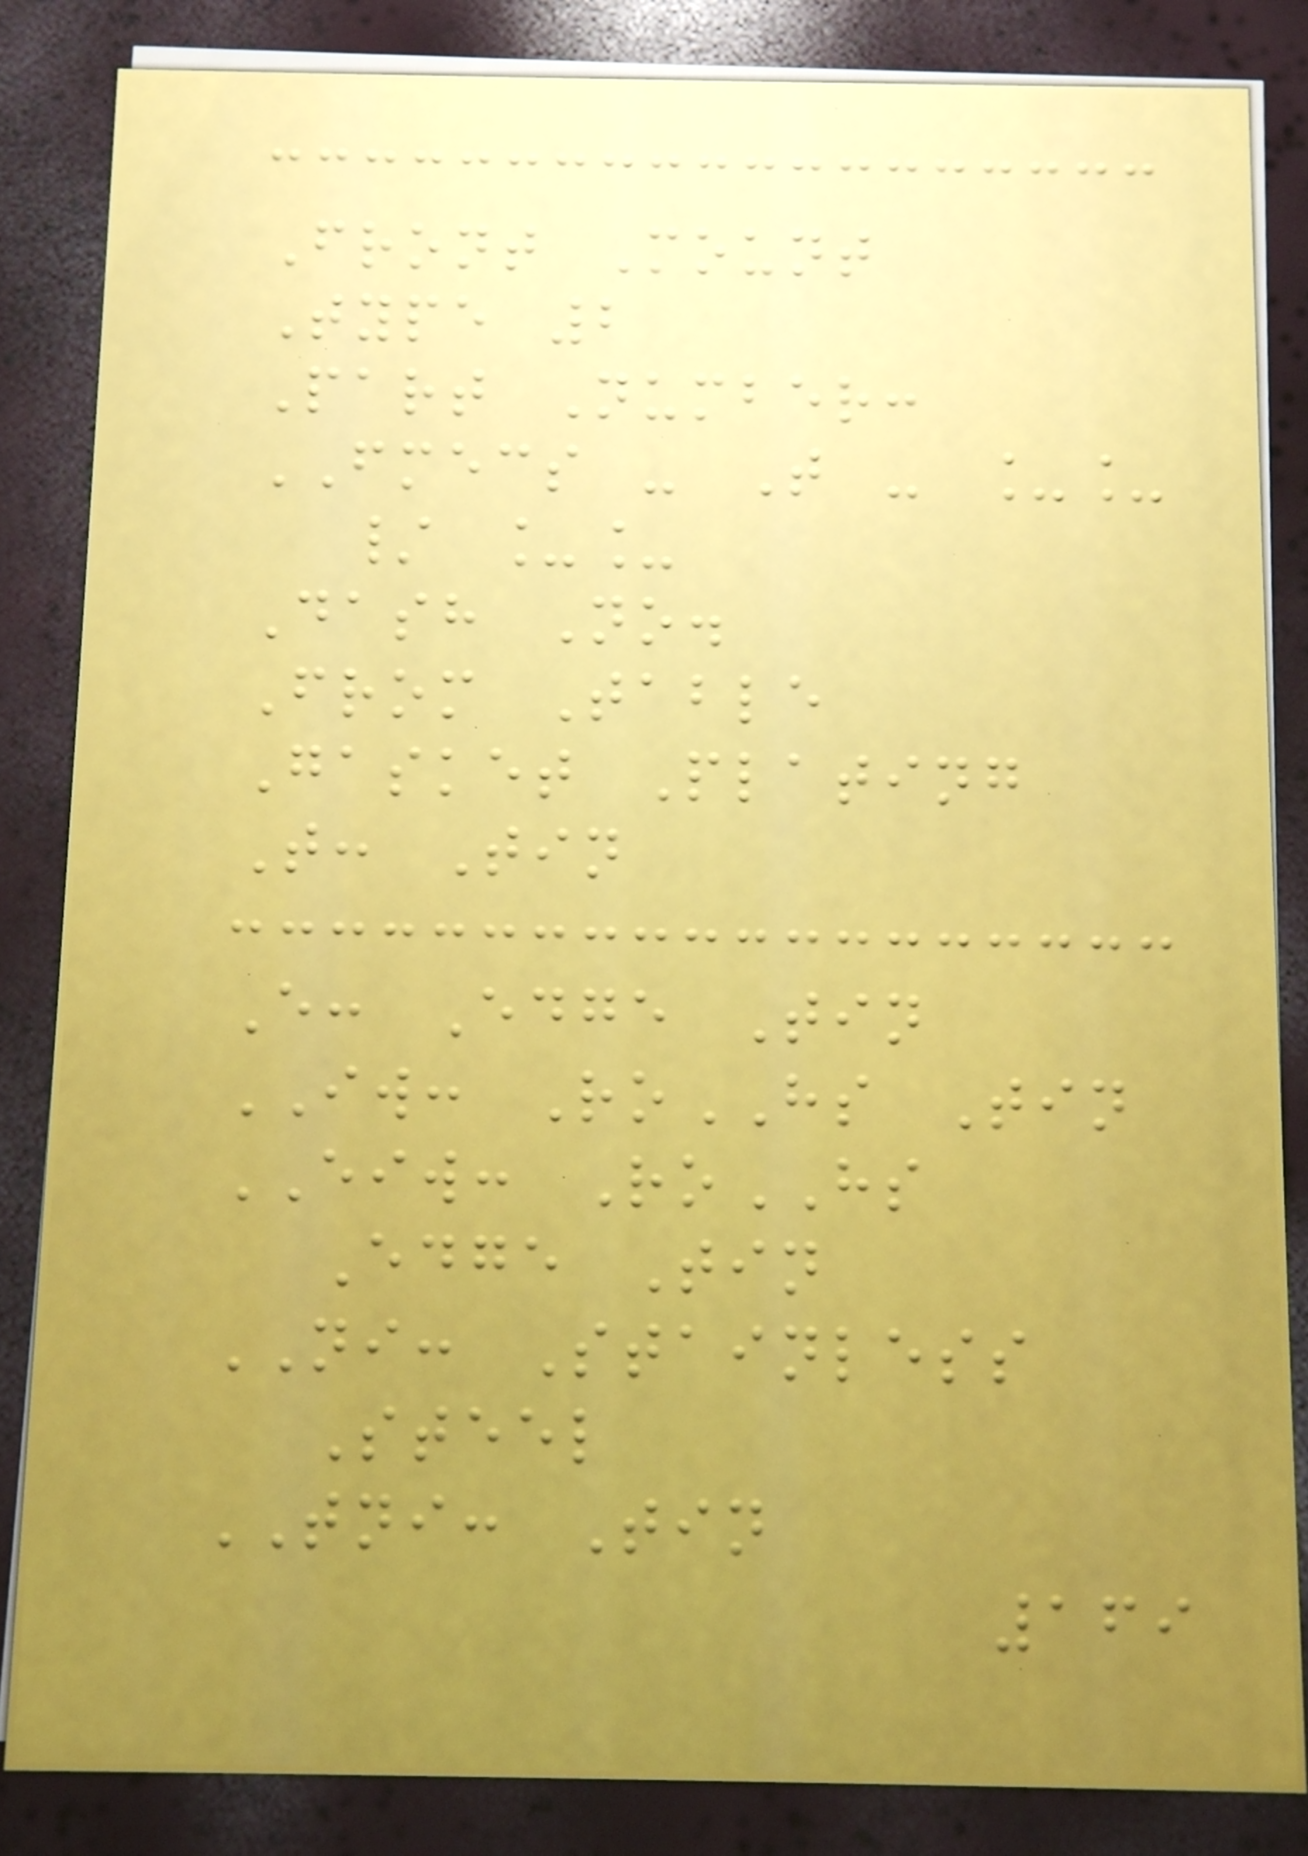Front Mount
Type 2
Part Number:
FMECS - T - __
/ __
Dash No.
From Table
Gasket Plating
T: Tin
E: Edge Tin
IW: RoHS Tin
EIW: RoHS
Edge Tin
NI: Stainless
Steel
TNI: Tin
169
